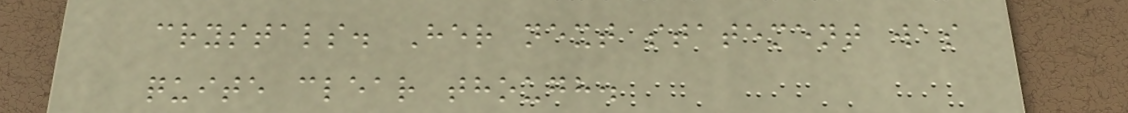crystals. Her next statement was
quite clear though.
